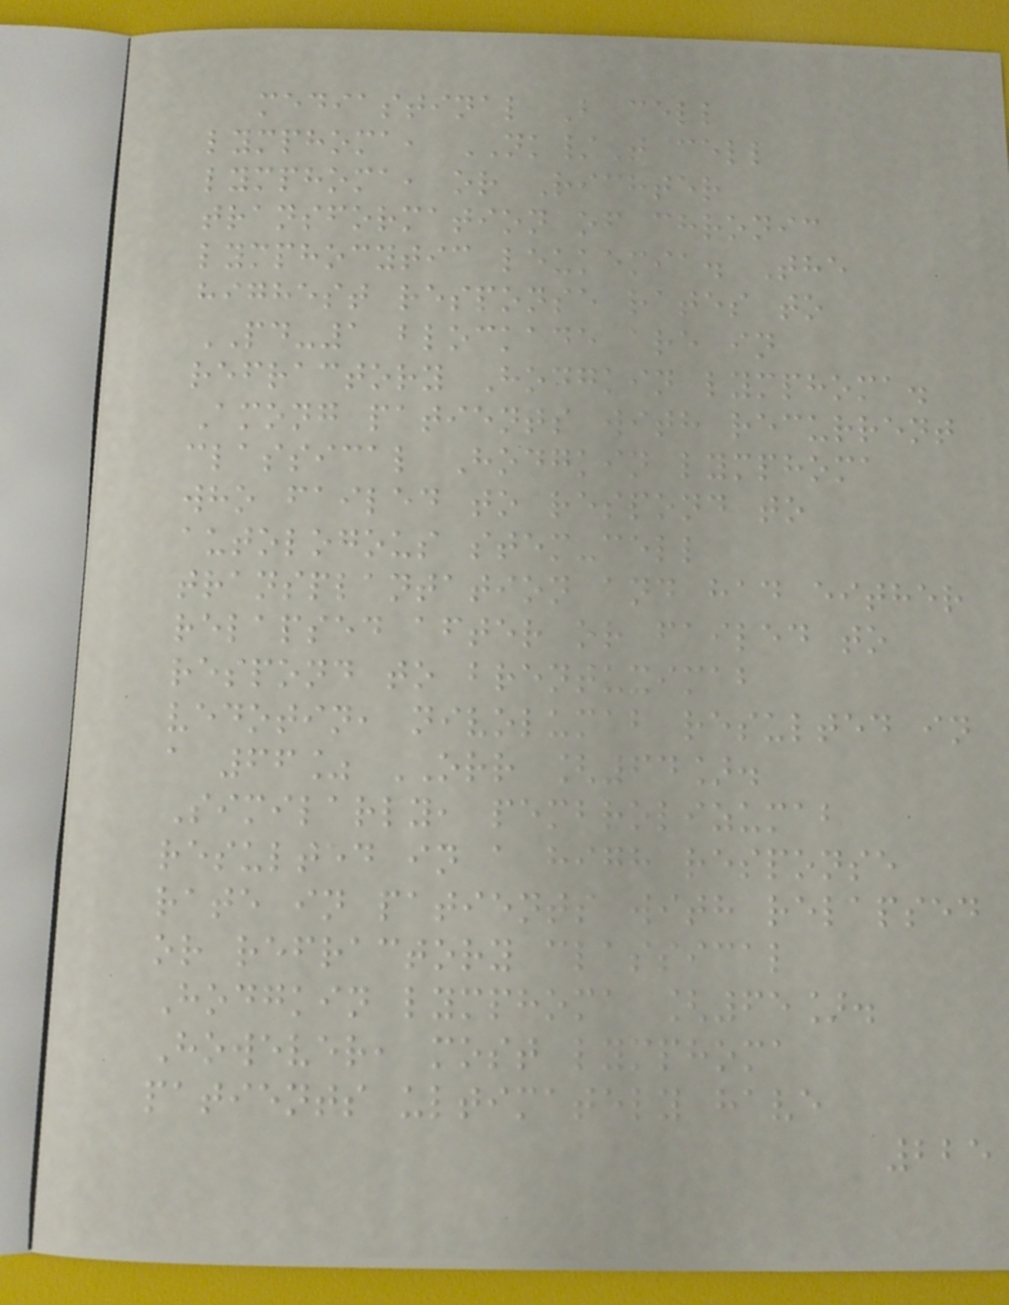mediastinal B cell
lymphoma, NK/T cell
lymphoma, or Richter
transformation of chronic
lymphocytic leukemia. The
highest response rates to
PD-1 blockade are in
refractory Hodgkin lymphoma.
Among patients with recurrent
classical Hodgkin lymphoma
who failed to respond to
autologous stem-cell
transplantation and had either
relapsed after or failed to
respond to brentuximab
vedotin, nivolumab resulted in
a 66% ORR [64].
Similarly, pembrolizumab
resulted in a high response
rate in patients with relapsed
or refractory classical
Hodgkin lymphoma [65].
However, most lymphoma
patients ultimately have
225
